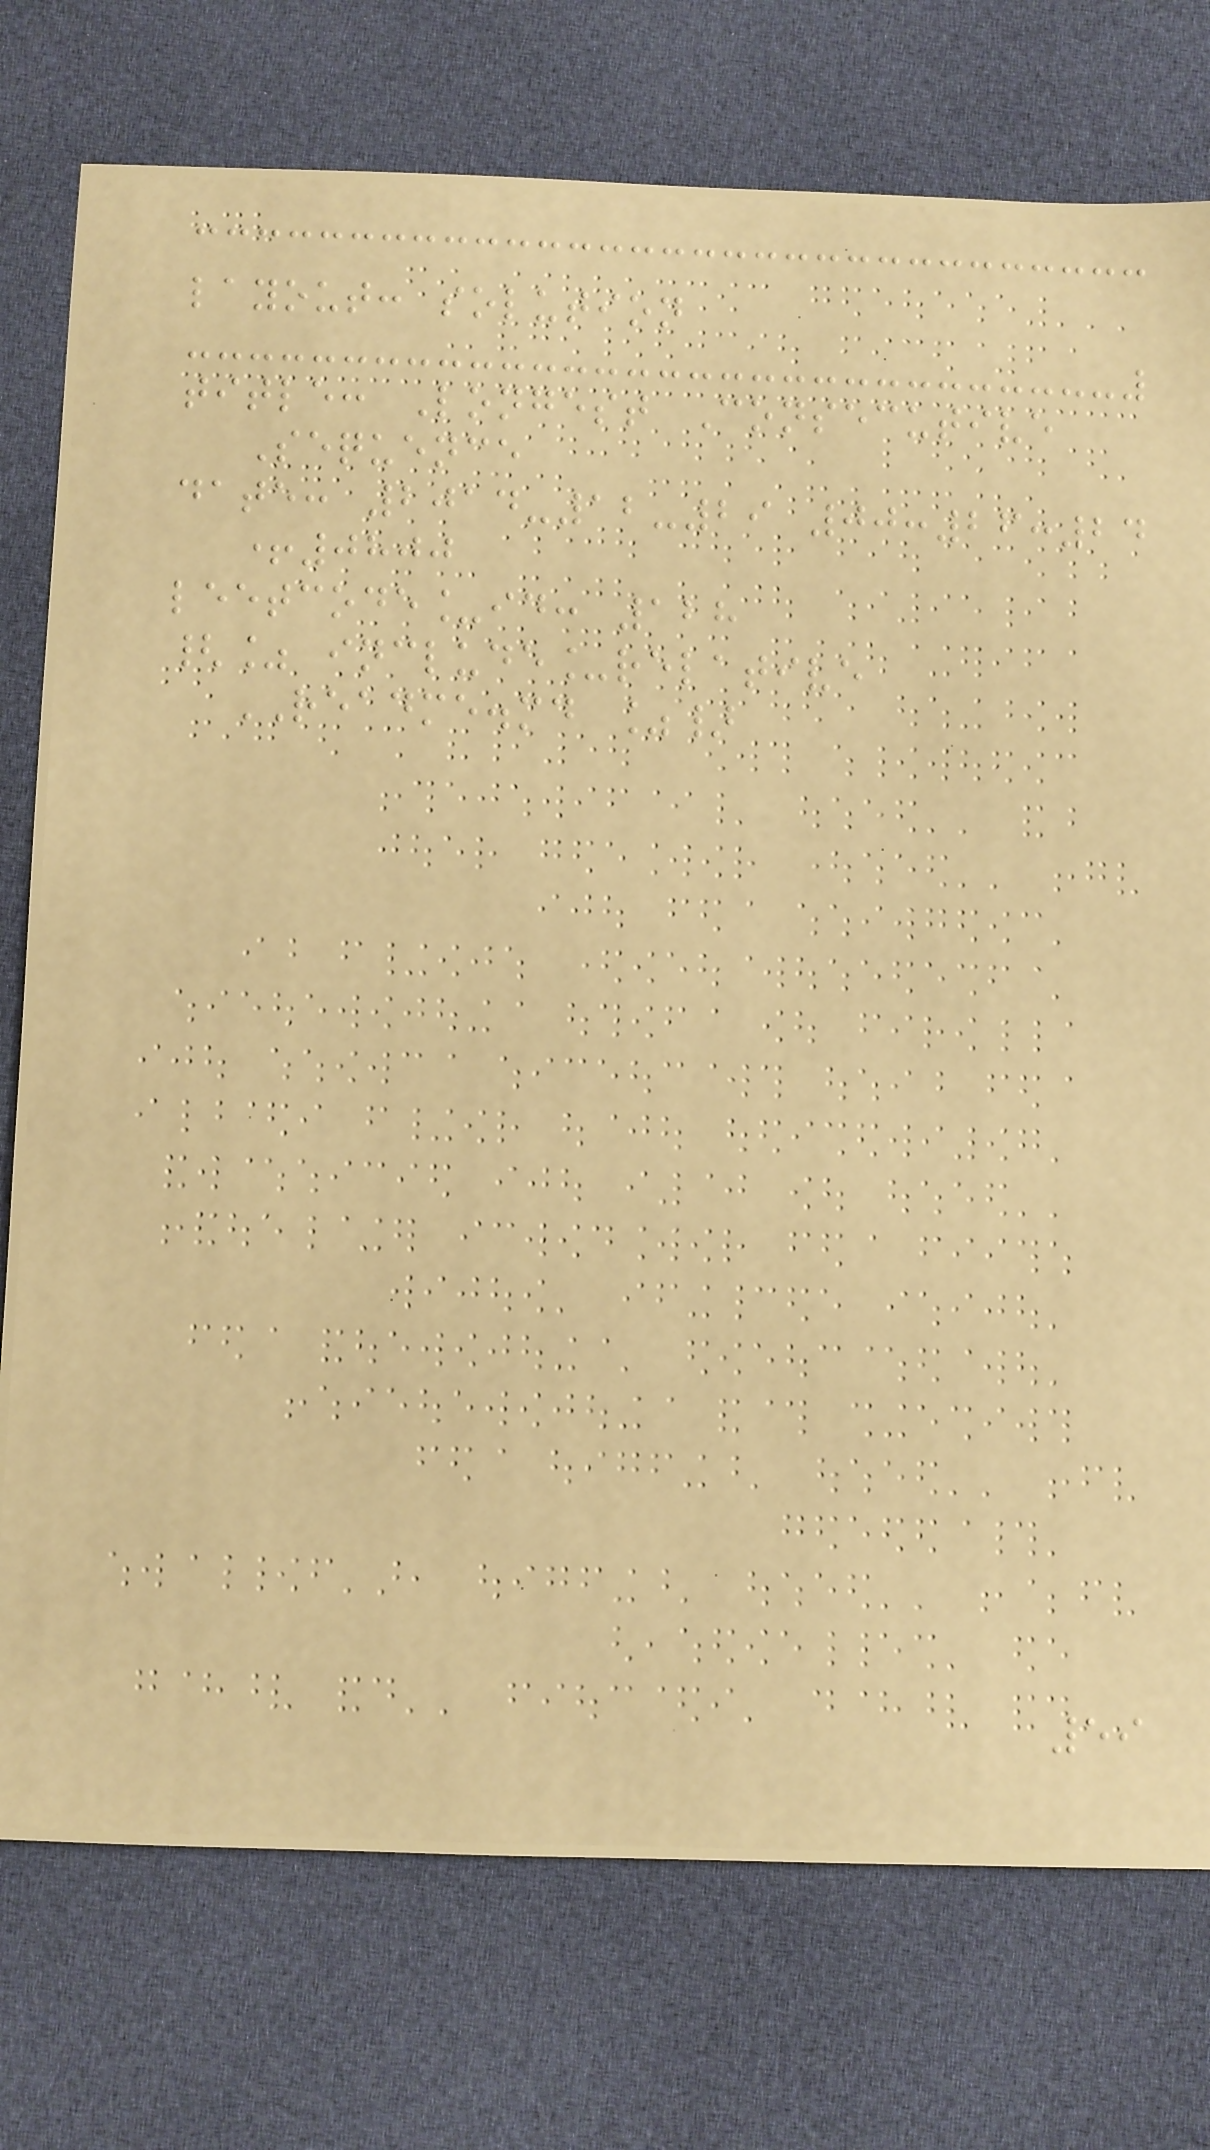layout: solution
title: Longest Consecutive
Sequence
date: 2014-12-29 00:26:24
+0800
leetcode_id: 128
{% include_relative
README.md %}
59
